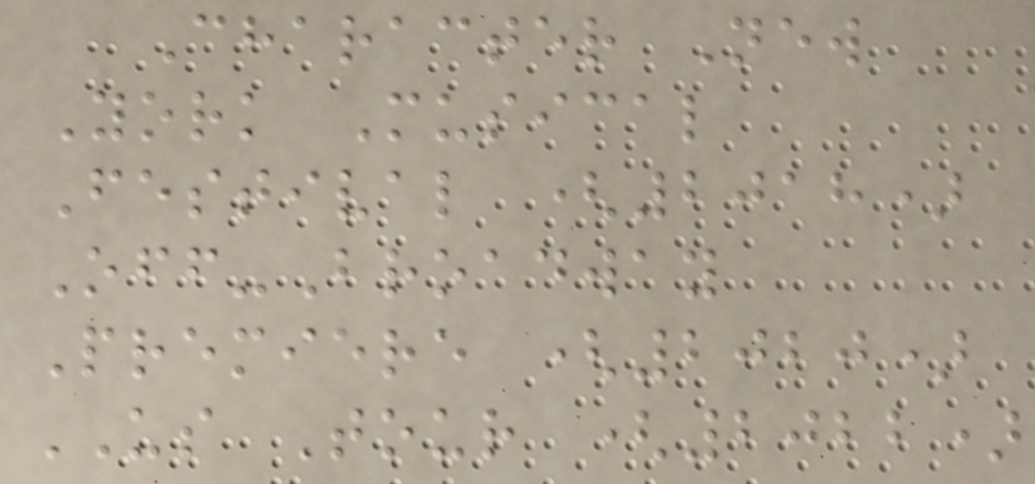Character New
York Musical
Festival (2018)
Off-Broadway
Premiere (2020)
US Tour (2022)
